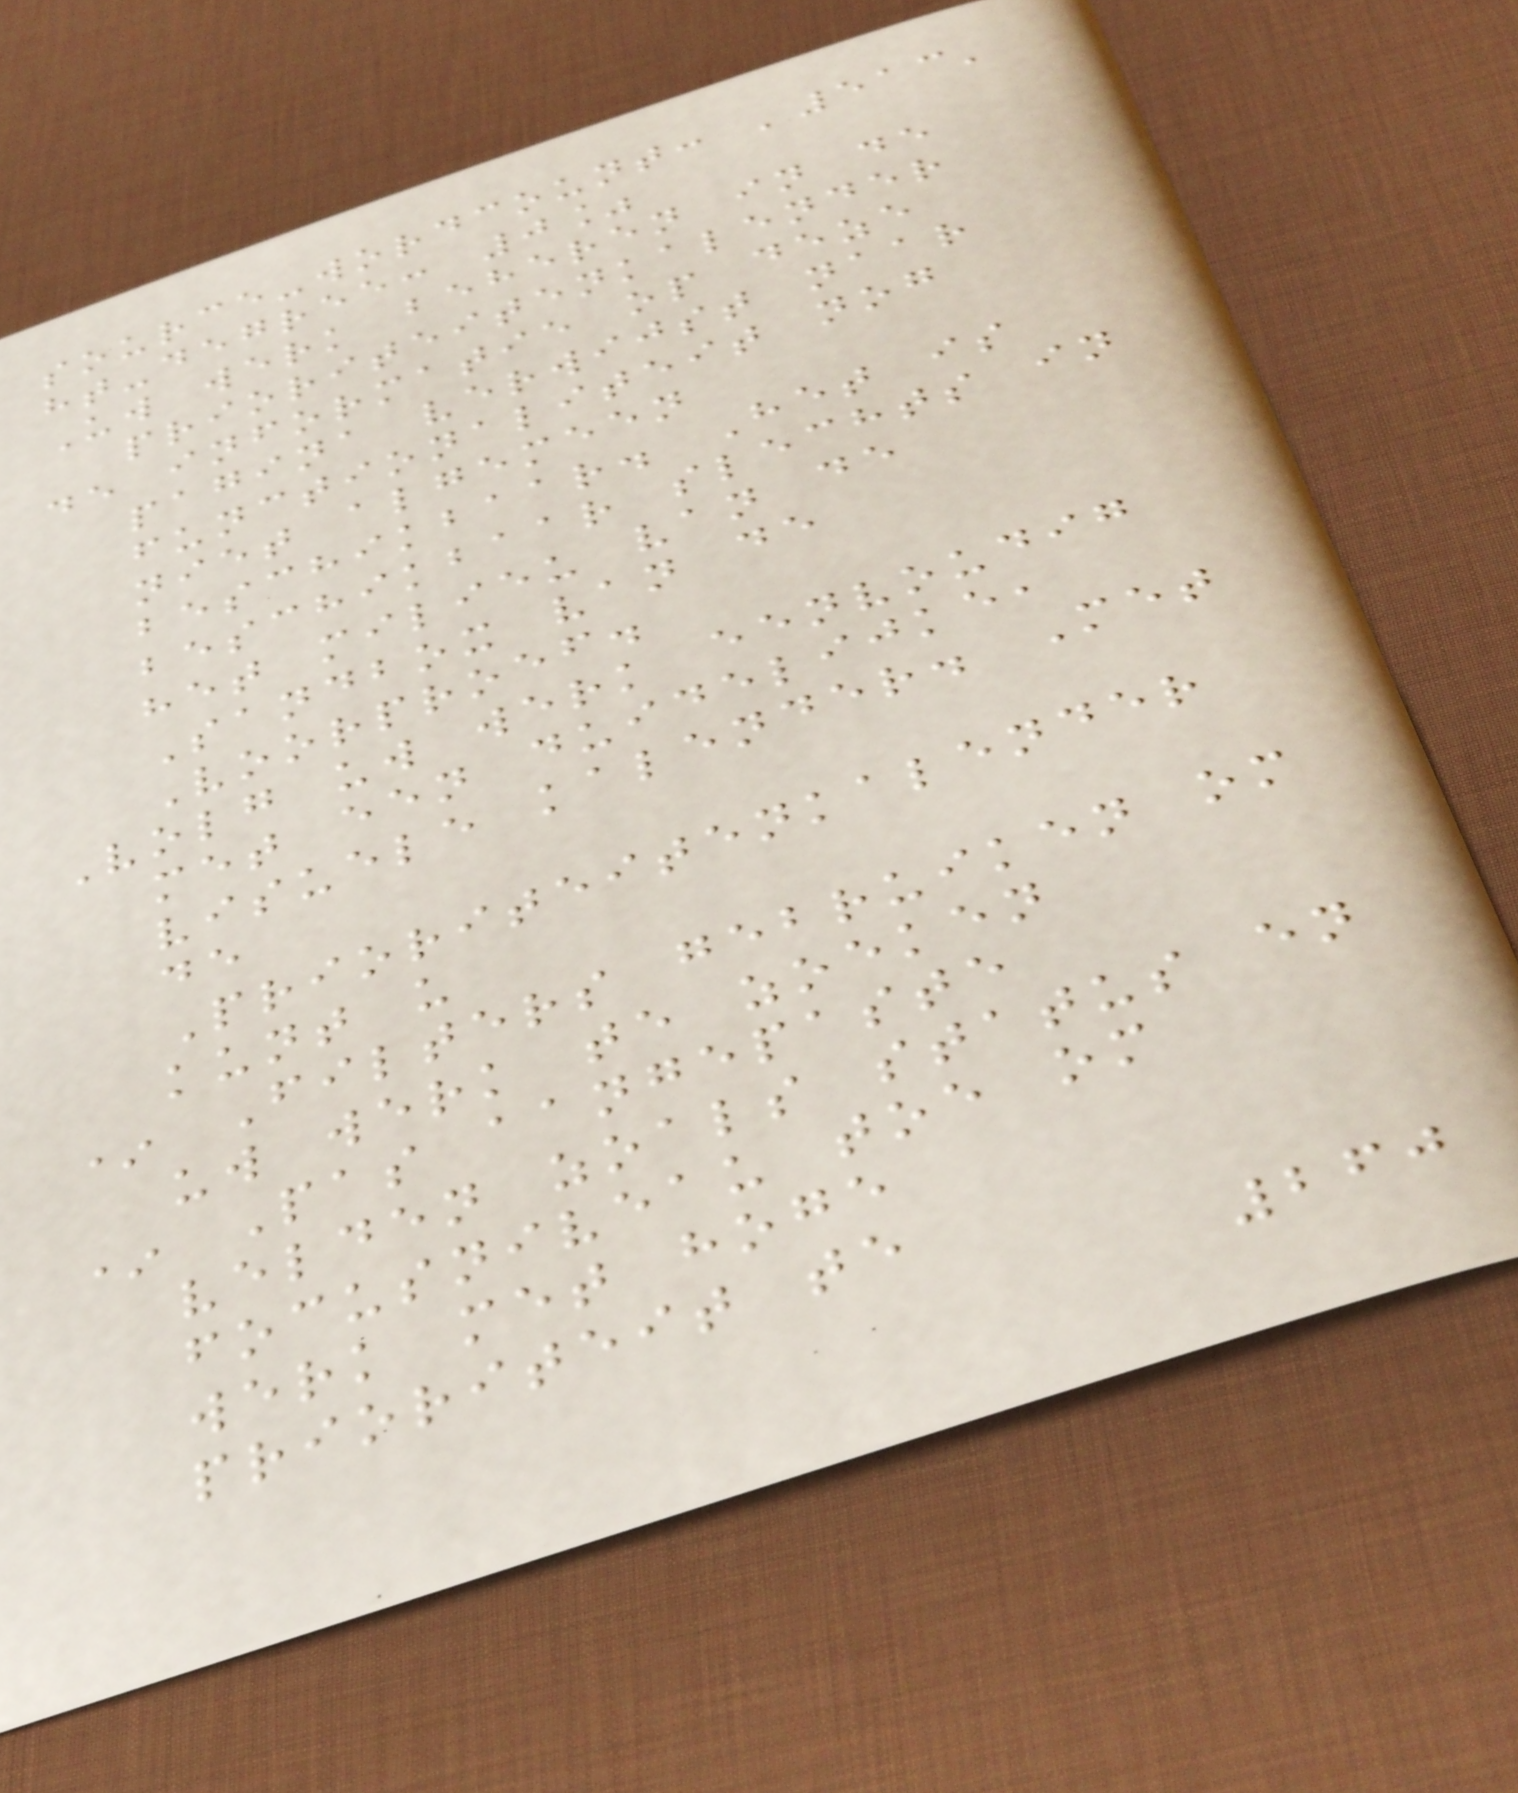source-wordcount: '513'
ht-degree: 0%
Uw werk beheren in de
prioriteitenkalender
de informatie op deze
pagina verwijst naar
functionaliteit nog
niet algemeen
beschikbaar. Het is
beschikbaar slechts in
het milieu van de
Sandbox van de
Voorproef.
Volg uw werk eenvoudig
met een duidelijke,
visuele kalender. Met
de
Prioriteitenkalender
kunt u
* Filters gebruiken om
uw werk te zoeken
* Pas aangepaste
velden zoals status en
focusniveau toe om
werk met hoge
prioriteit te
260
